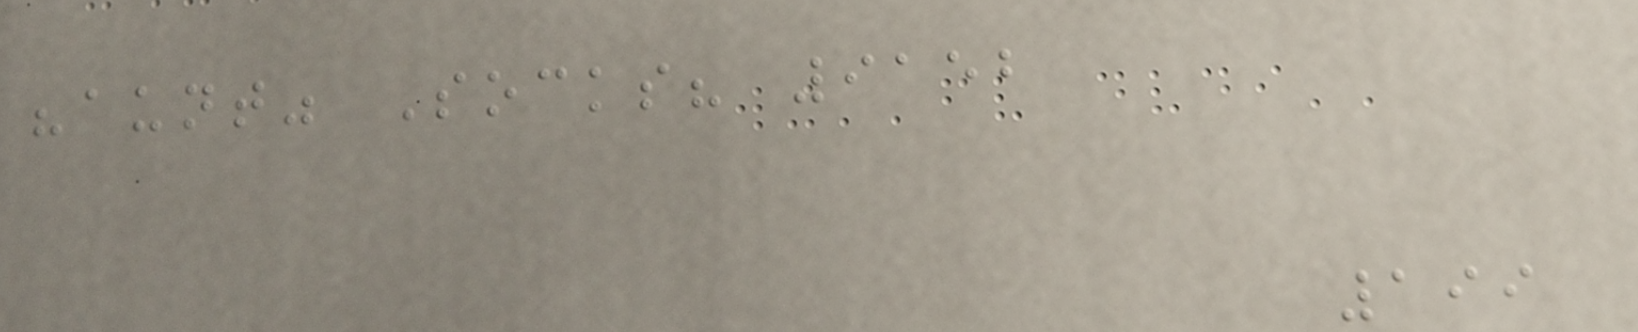"aunt" Socks? 9152
199
